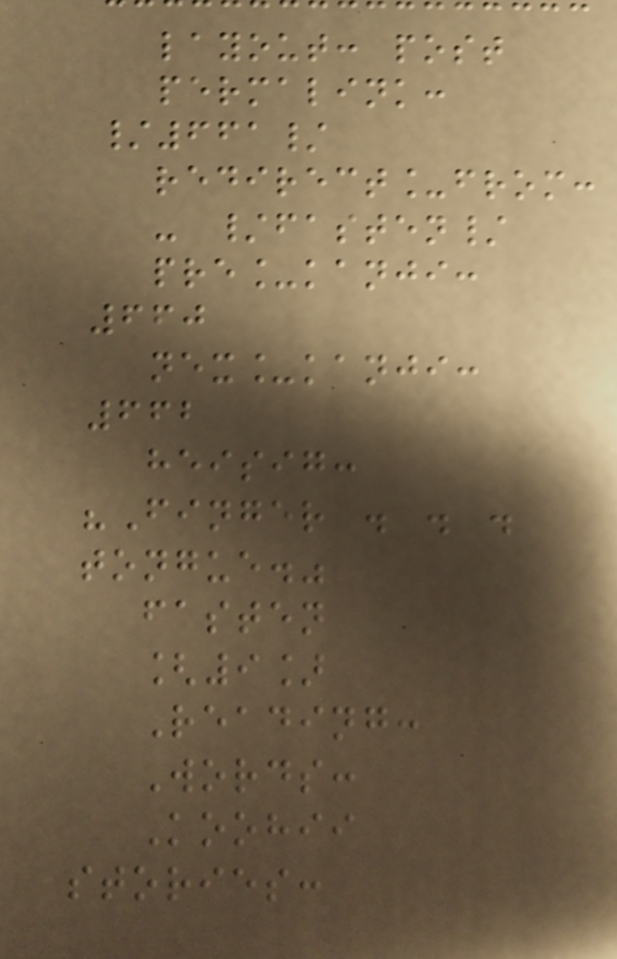layout: post
permalink:
/661/
redirect_from:
- /fasten/
pre_kanji:
660
nex_kanji:
662
heisig:
"Finger . . .
tongue."
fasten
[9]
Reading:
Words:
Koohii
stories:
